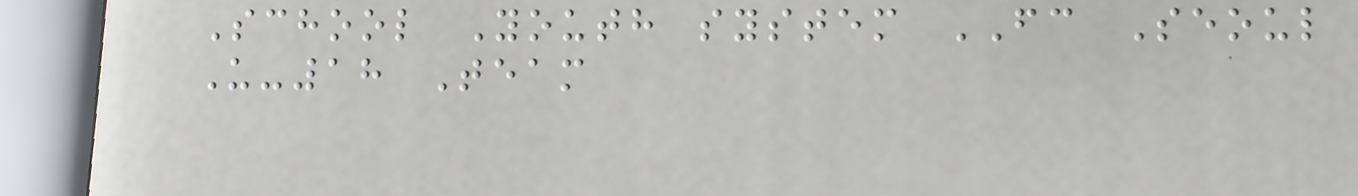School Youth system FC Seoul
U-18 Team
